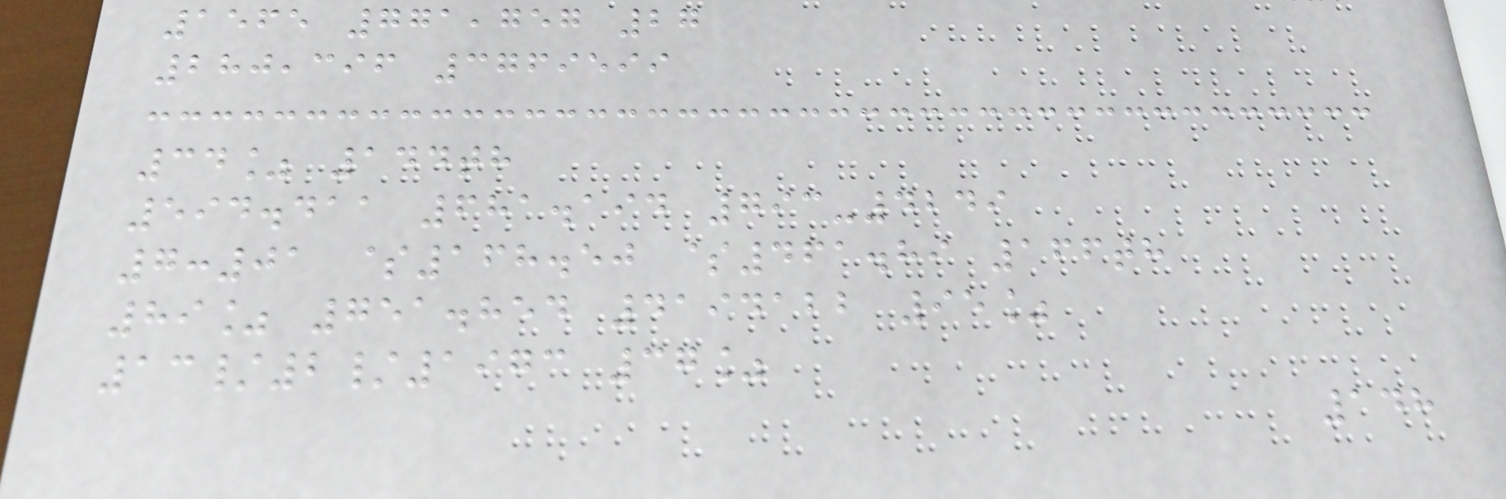1565 771,757 27
280,396 3769599
34% 144th
594.411 681.194 793-4249
7:01 $168.50 $461.89 166th
89% 751.854 4194122 95%
13/2/1973 37%
148
